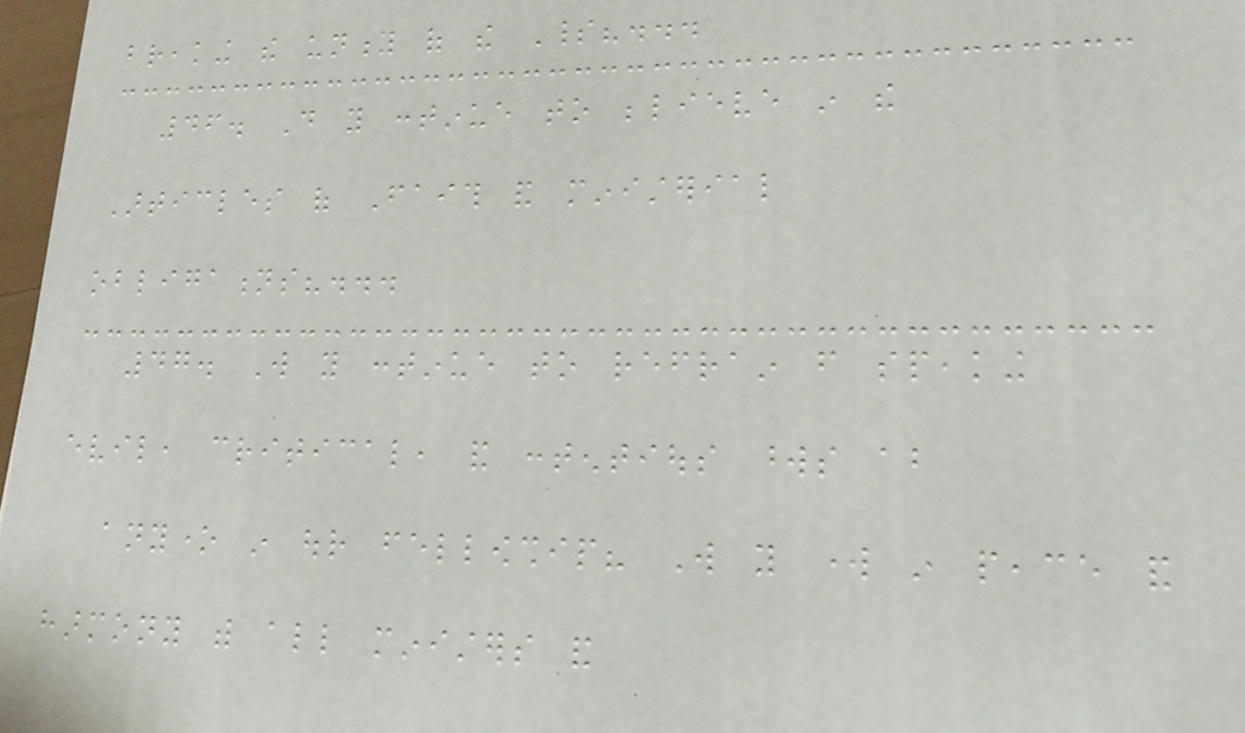breaking the unity of the Spirit?...
46. Do you continue to believe in the
Articles of Faith and ministerial
obligations?...
47. Will you continue to refrain from speaking
evil, critical, and contentious words about
anyone in our fellowship? Will you work in peace and
harmony with all ministers and
